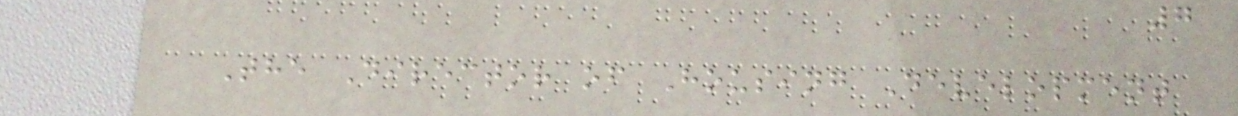7
The Director of Housing Development
